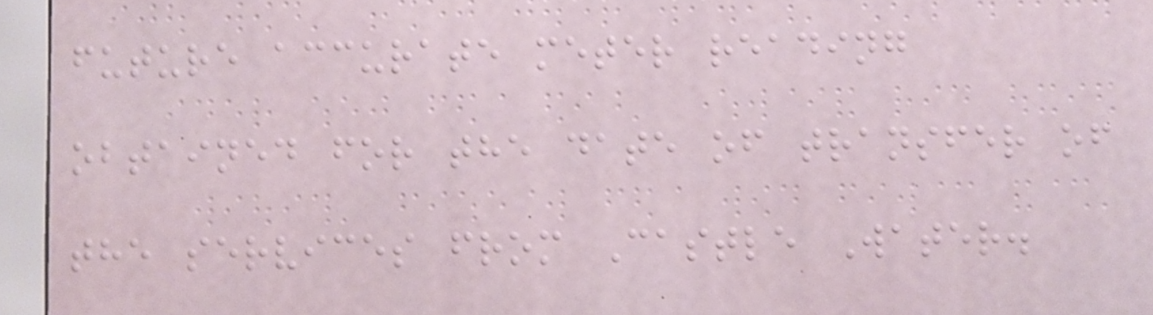future accurate meter reading
obtained for the date of transfer of
the services from Castle Water.
